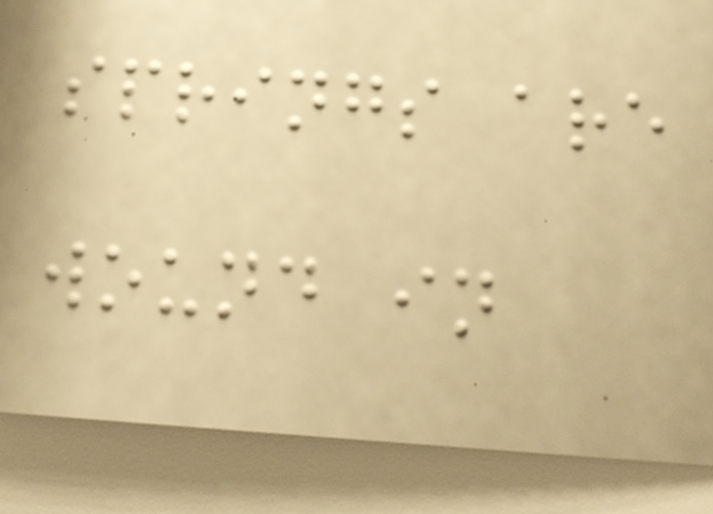springs are
wound in
